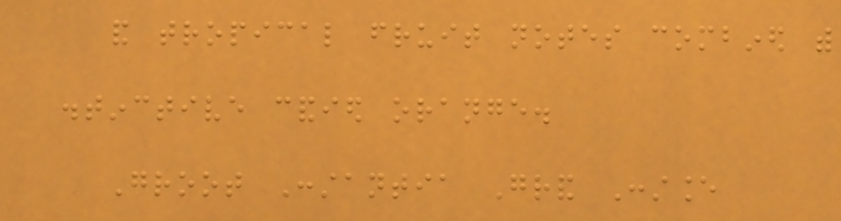and tropical fruit notes combined with
distinctive candied orange.
Groot Constantia Grand Constance
